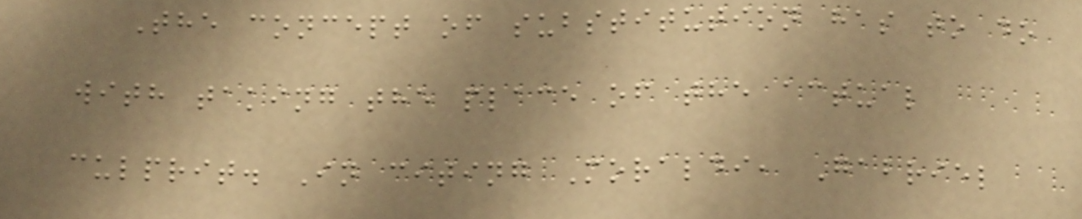The concept of substitution has to do
with taking the place of the actual
culprit. In citing Moraldi, Gabriel
